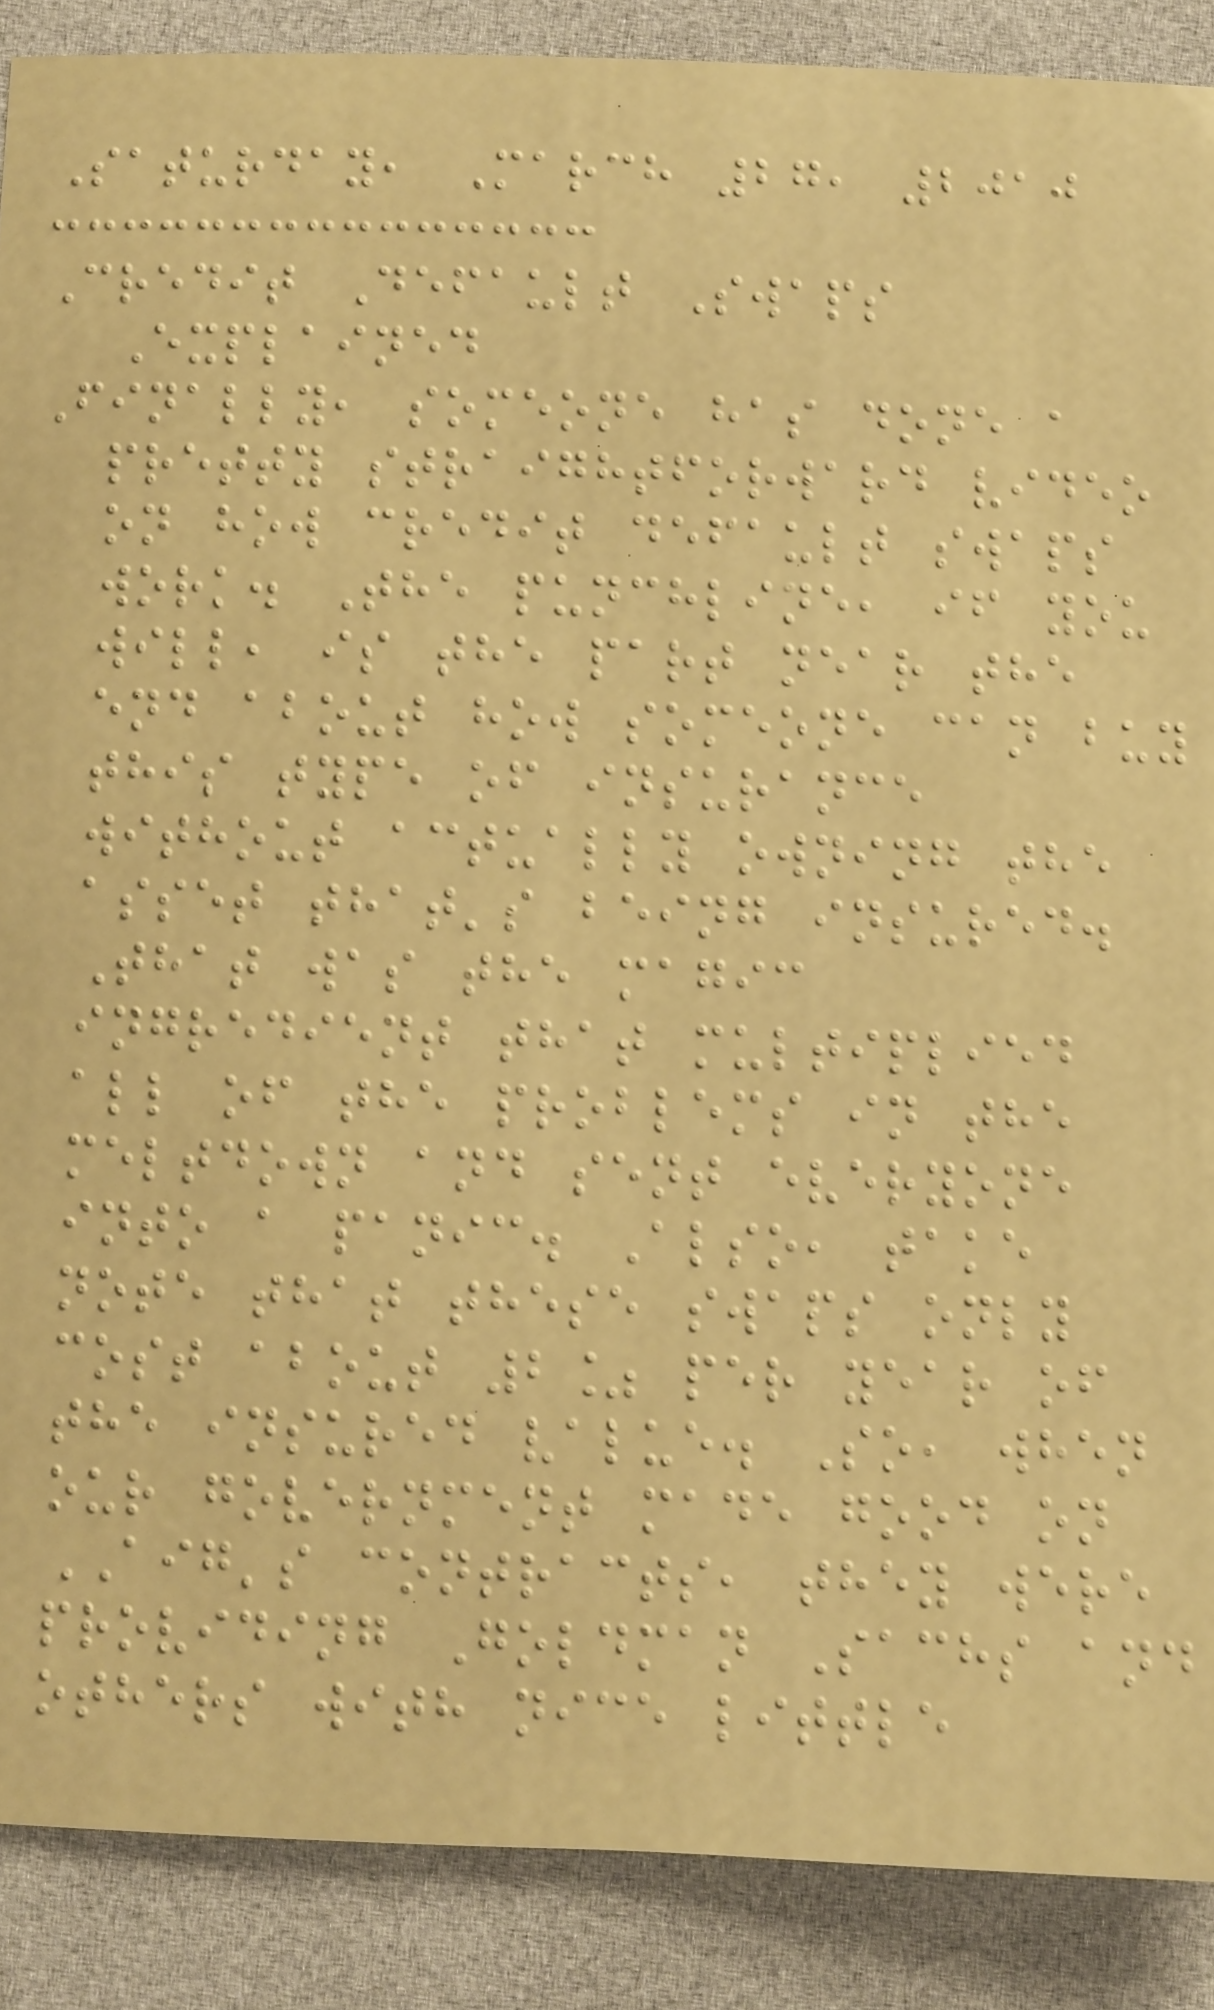Saturday, March 27, 2010
Credit Default Swaps
Explained
Finally, someone has done a
pretty straightforward video
on how credit default swaps
work. The punchline, if you
will, is the part near the
end about how someone can buy
this type of insurance
without actually owning the
asset that's being insured.
That was the magic
ingredient that multiplied
all of the problems in the
meltdown and sent everyone
into a panic. Also, take
note that these swaps only
cost about 2% per year of
the insured value. So, when
our government made good on
AIG's contracts, they were
providing Goldman Sachs and
others with nice little
